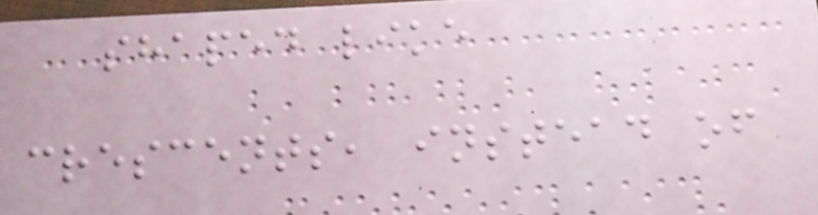shaped like
crescents, instead of
